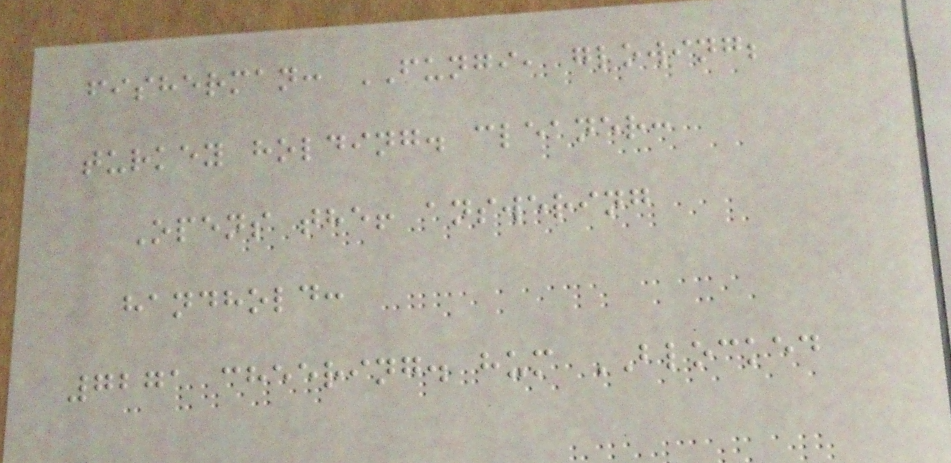fisherman: FUNGI, glowing;
turkey holding. cleaner:
Opens the! answering
handhold:
7271 cheering. hum BLOCKED
